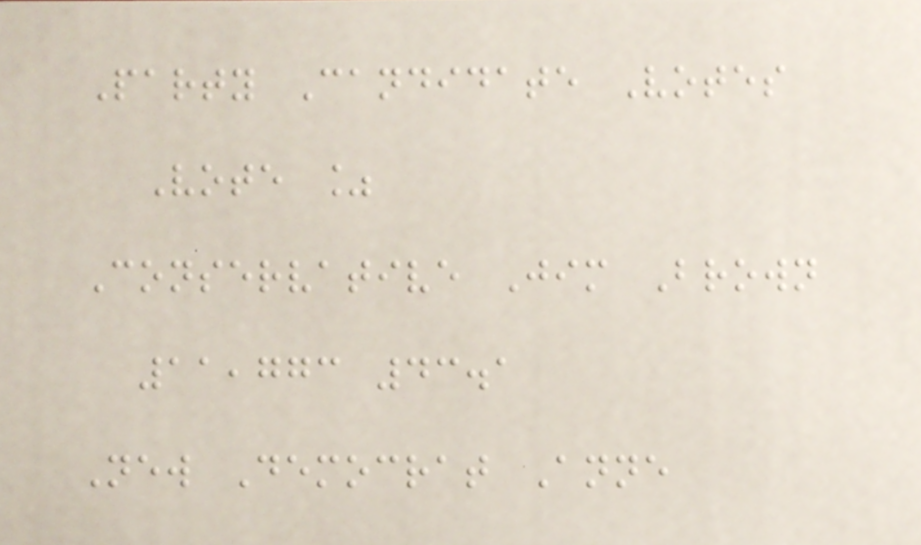Party Candidate Votes
Vote %
Conservative Jim Brown
11,773 43.1
New Democrat Anne
